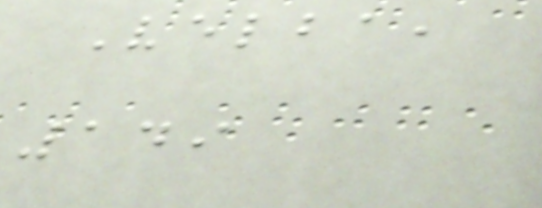Velba,
149
